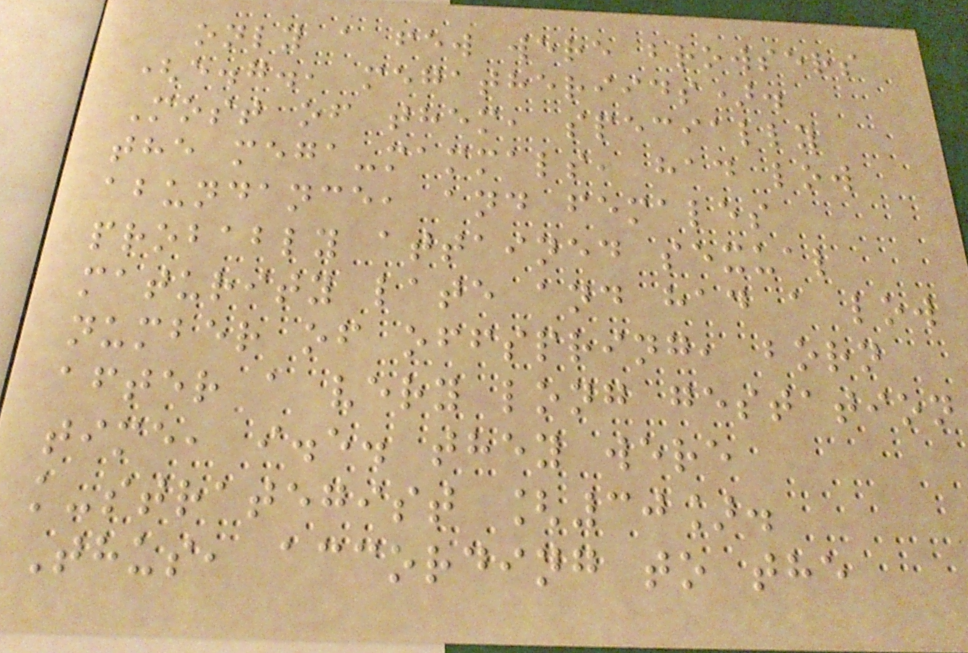only a few were browsers
(e.g., megatheriids).
Most of them, specially
the mega-mammals, had low
abundance, and females
probably attained sexual
maturity late and had a low
number of offspring, born
after a very long gestation
time, i.e. they were
k-strategist [30].
Thus, according to the
